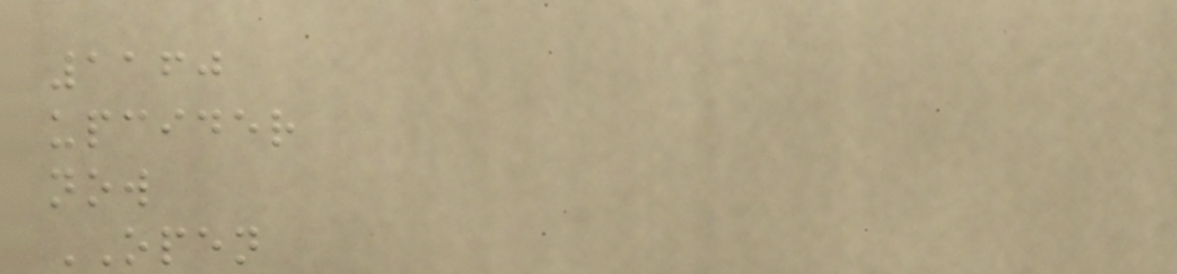1160
upcider
now
OPEN
